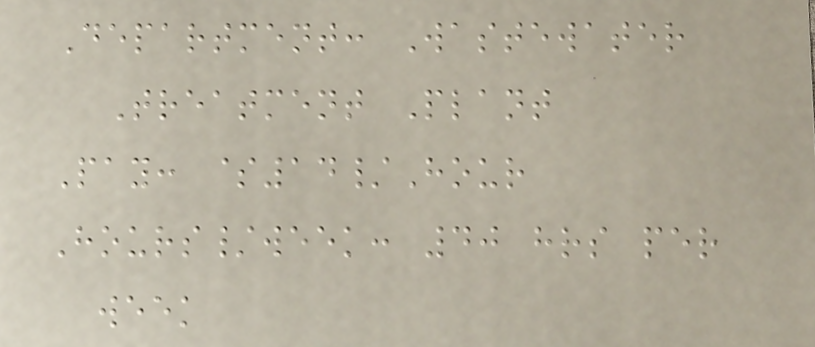Department: Wastewater
Treatment Plant
Pay: $14/Hour
Hours/week: 40 hrs per
week
